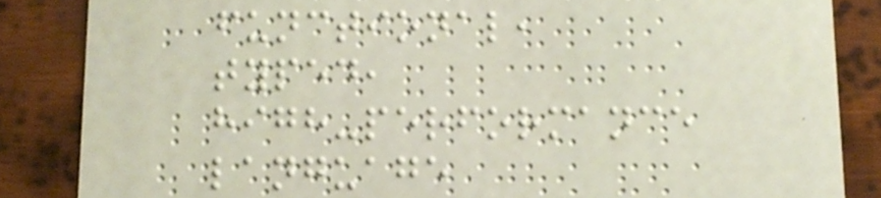functional,
typed,
high-performance
language
